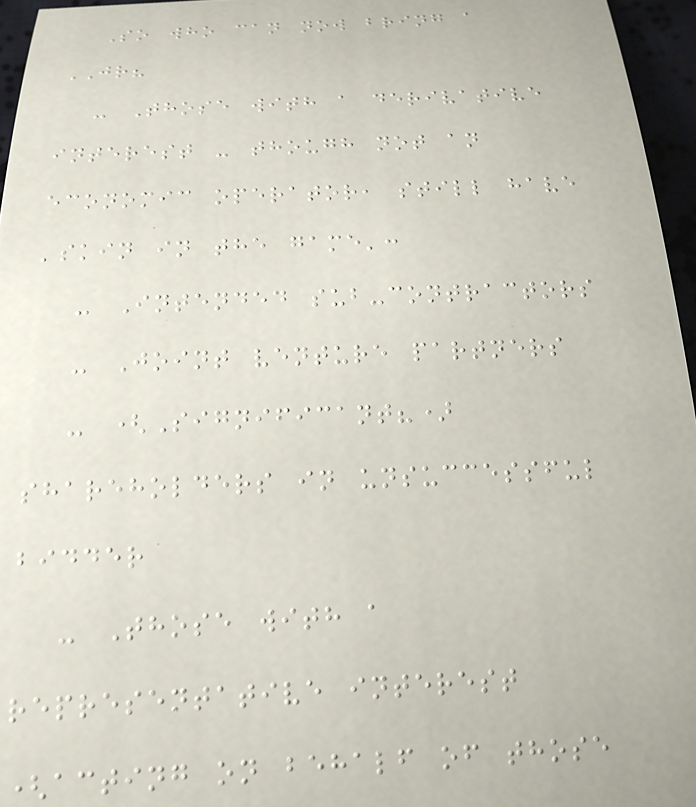So who can now bring a
JR?
- Those with a derivative
interest - though not an
economic operator, still have
'skin in the game':
- Intended sub-contractors
- Joint venture partners
- (Significant?)
shareholders in unsuccessful
bidder
- Those with a
representative interest
(acting on behalf of those
